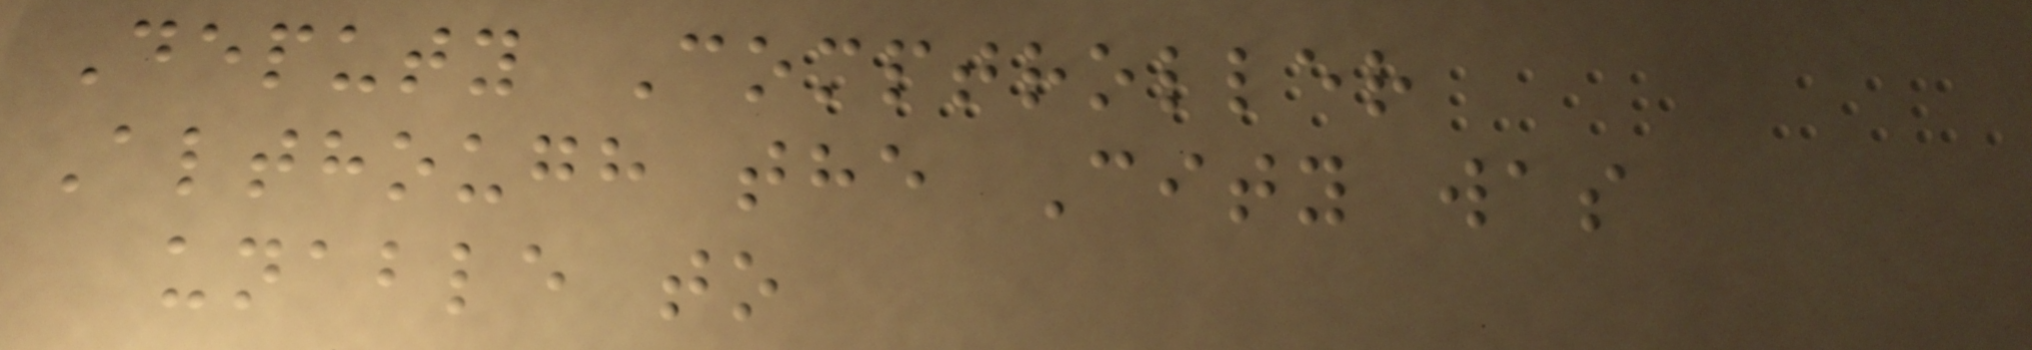Deputy Comptroller
Although the City was
unable to
